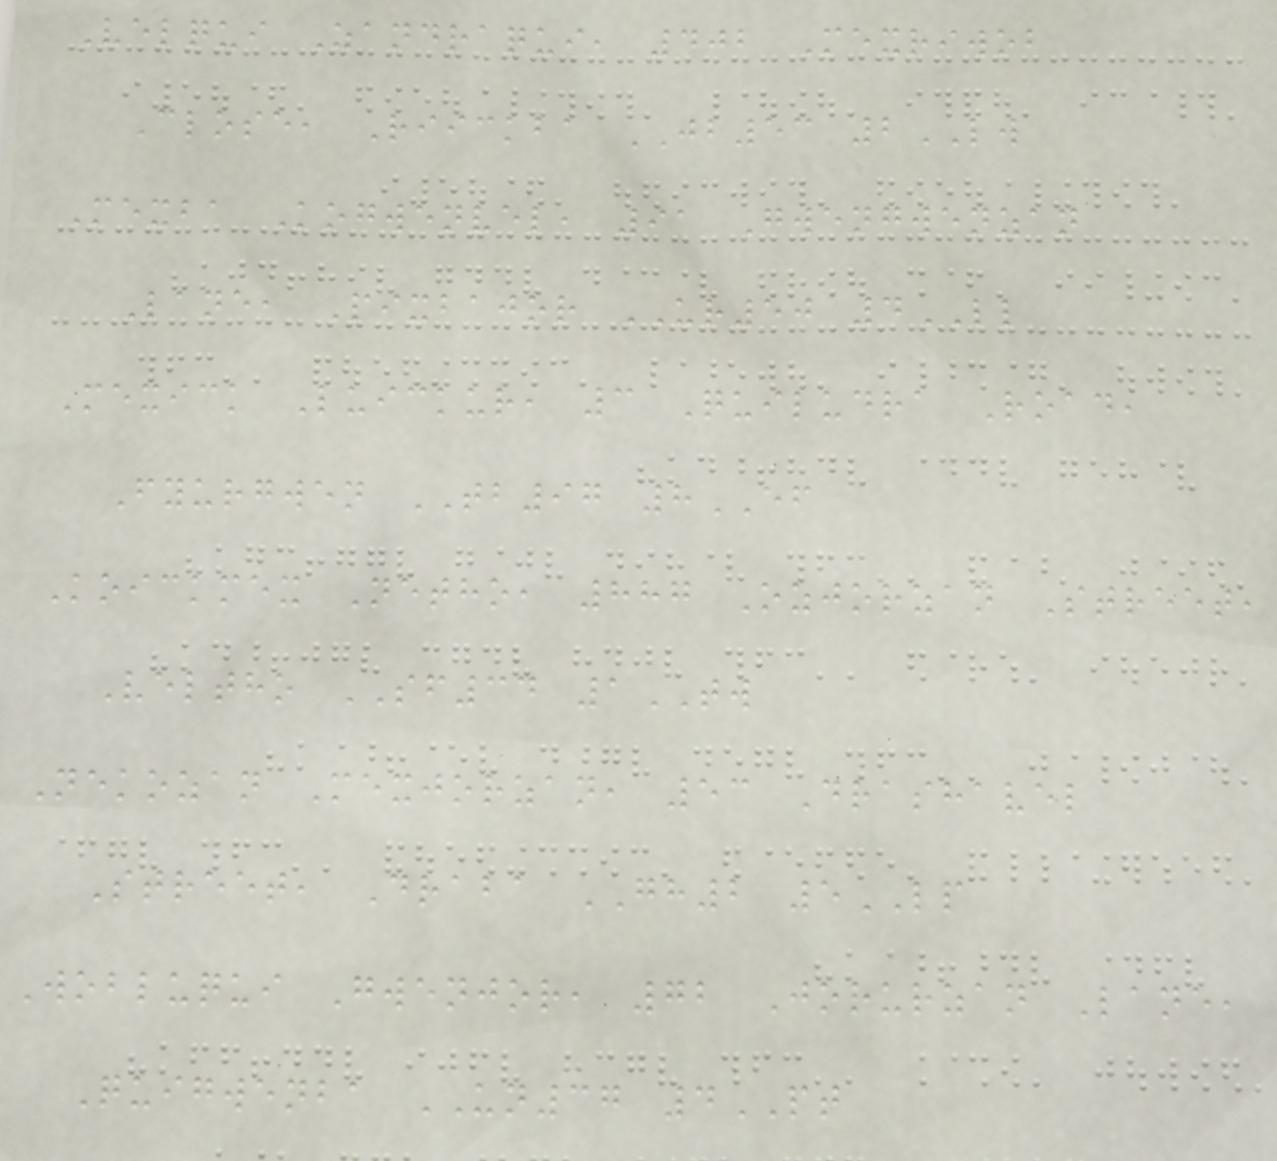Velqui Zandraqui, 402 Mexriwob
Close, Riickba JB53 2LW
Mexba Kogwenvel, 91 Gwengwenzan
Lane, Pixbajor UR50 4LL
Mexick Luickur, 3 Quiludra Road,
Fyurgwen TB97 8EF
Koickmex Netho, 887 Ozjorzan Street,
Veltho SF34 1TW
Nekozan Mexjorzan, 53 Drashavel
Street, Draba GH2 5LP
Wobluqui Gwenjor, 72 Jorurzan Lane,
Quigwenba UN37 4PT
